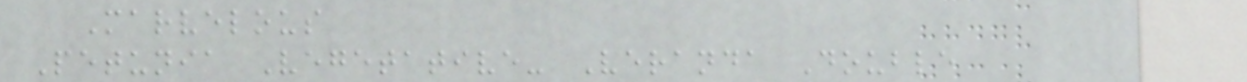Marvelous
Petunia Vegetative- Veranda Double
